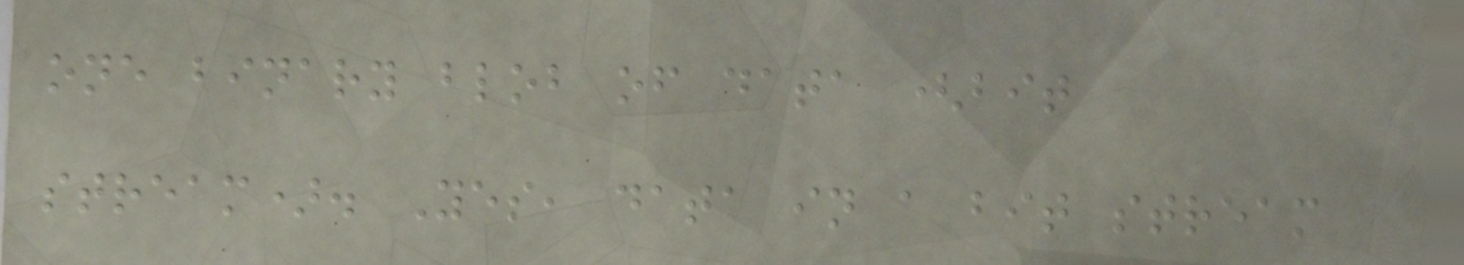one binary blob of data (bit
stream). Yes, data in a bit stream
